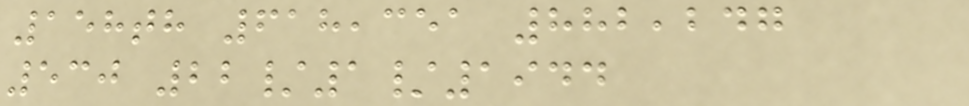158th 618,351 882,247
530 22/1/1944
